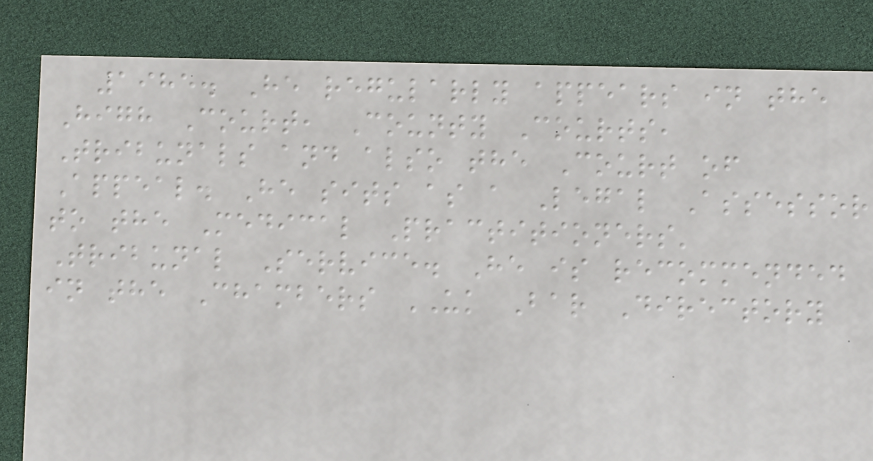1985. He regularly appears in the
High Court, County Courts,
Tribunals and also the Court of
Appeal. He sits as a Legal Assessor
to the Medical Practitioners'
Tribunal Service. He is recommended
in the Chambers UK Bar Directory
